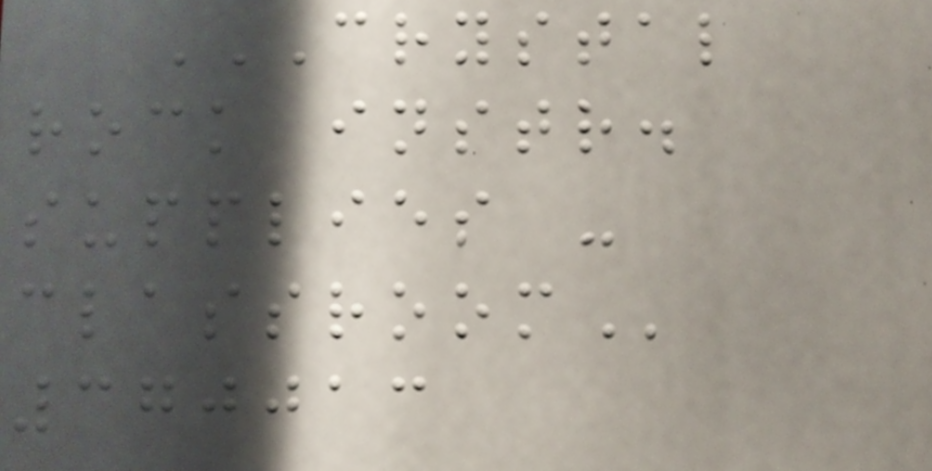CRYSTAL
ROCK INSTR.
SUPPLIES -
CLASSROOM
370013
